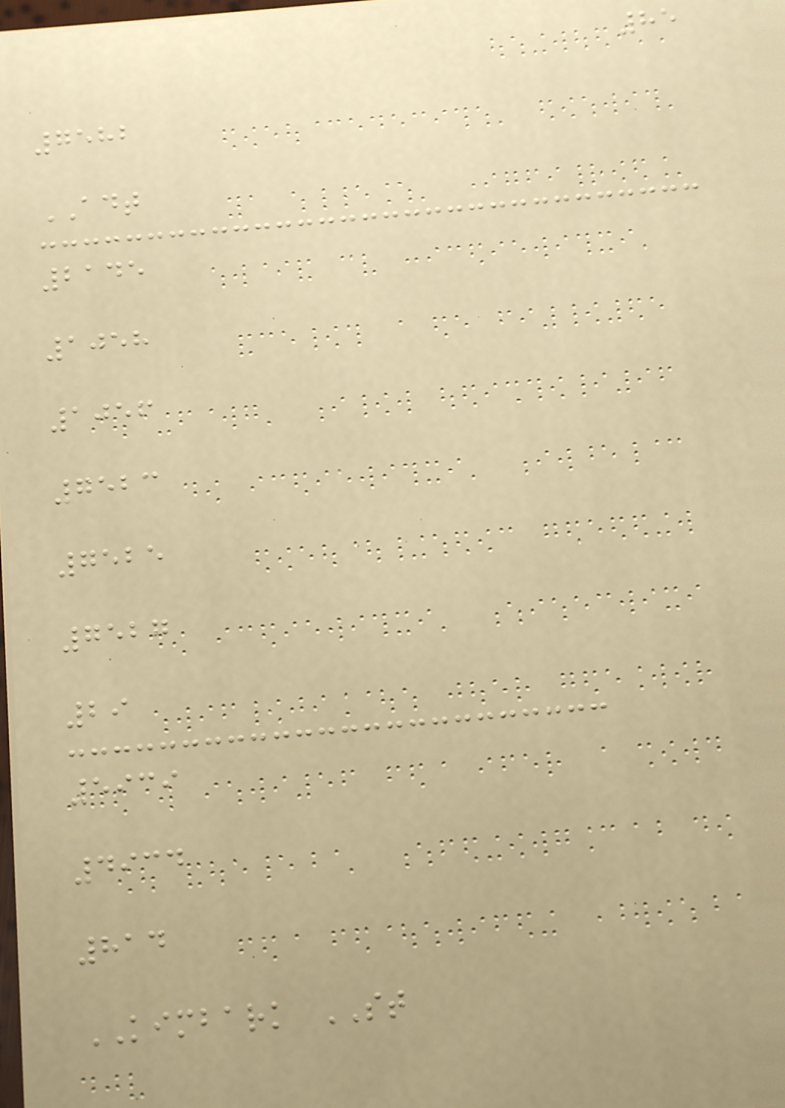85
7582
ADT
2145
1058
1056
7523
7525
7527
29
5939
4934
814
KIMBARK ST
